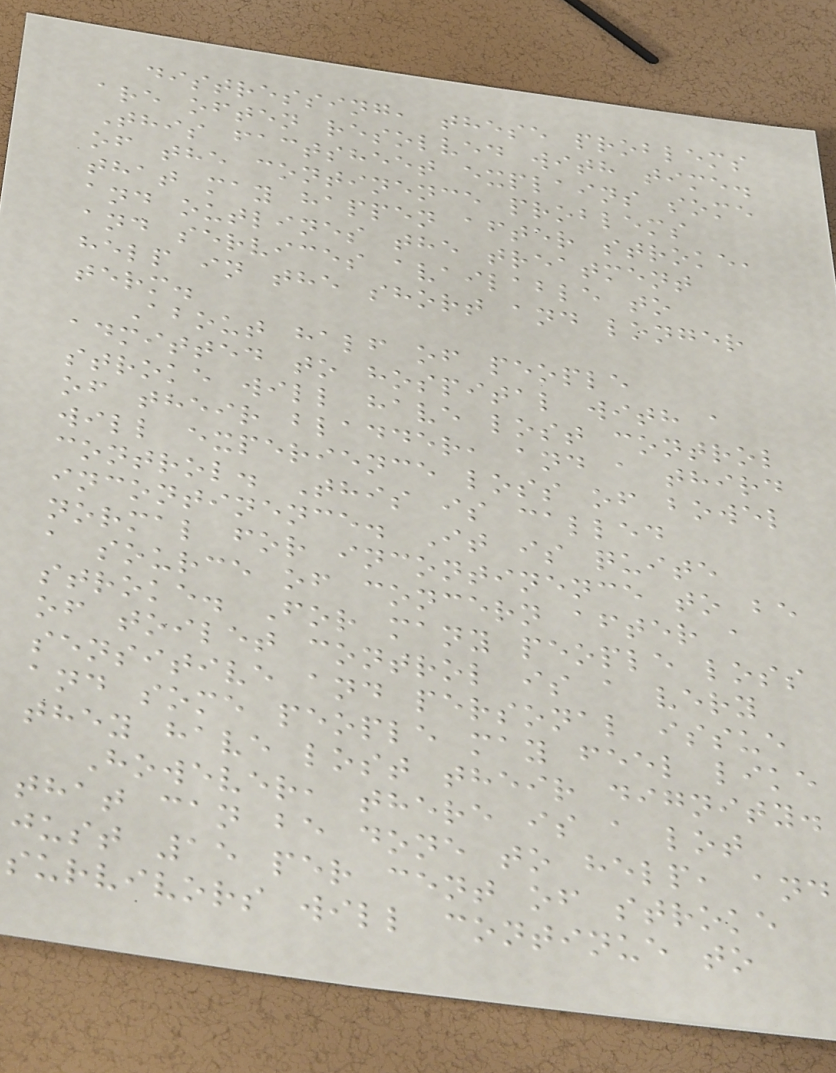distressing, these problems
are often resolved with time.
This factsheet explains some
of the continence problems
that may happen after stroke,
and outlines the treatment
and services available to
help in the short and longer
term.
About half of people
admitted to hospital with a
stroke will have lost control
of their bladder, and a third
will experience loss of bowel
control. This is called
incontinence. It is quite
normal for incontinence to be
a source of concern after a
stroke. For many people loss
of toilet control is a very
sensitive and personal issue
and some people may feel like
they have lost their dignity.
However, there is a lot
that can be done to help, and
just 15 per cent of stroke
survivors will continue to
